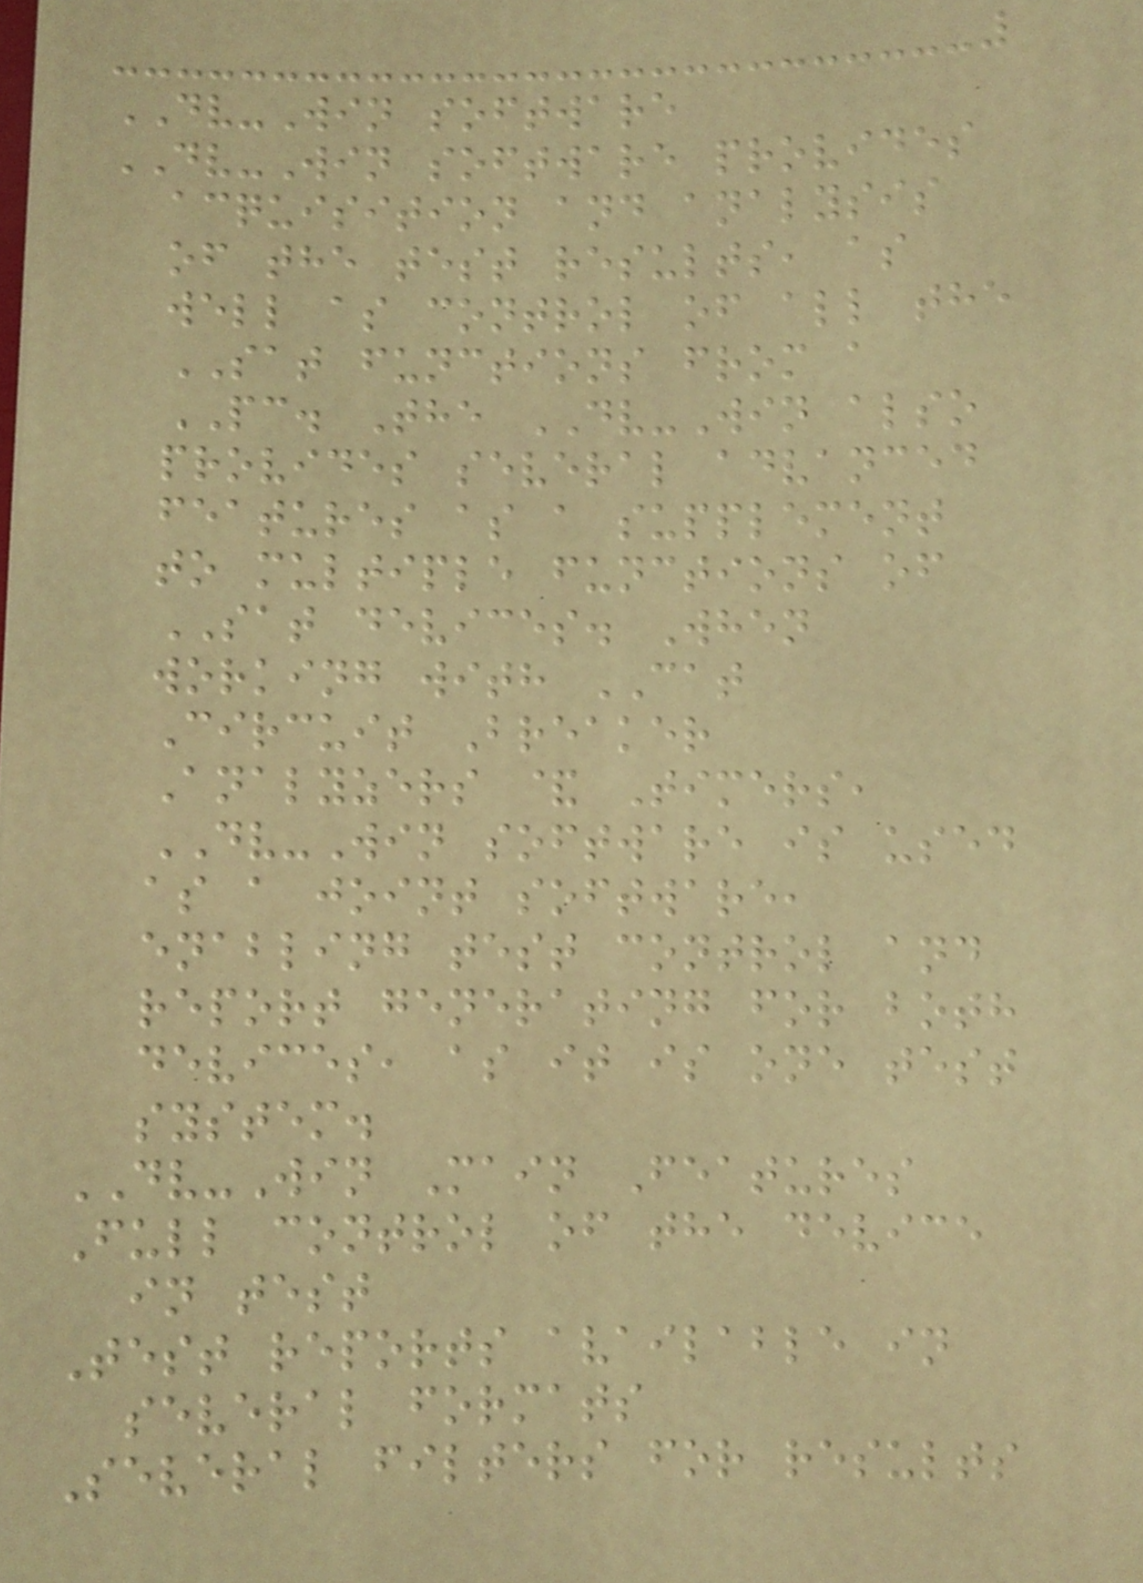DV-Win software
DV-Win software provides
acquisition and analysis
of the test results, as
well as control of all the
SAT functions from a
PC. The DV-Win also
provides several advanced
features as a supplement
to multiple functions of
SAT devices. When
working with CAT
Circuit Breaker
Analyzers & Timers,
DV-Win software is used
as a joint software,
enabling test control and
report generating for both
devices, as it is one test
system.
DV-Win Main Features
Full control of the device
in test
Test reports available in
several formats
Several filters for results
